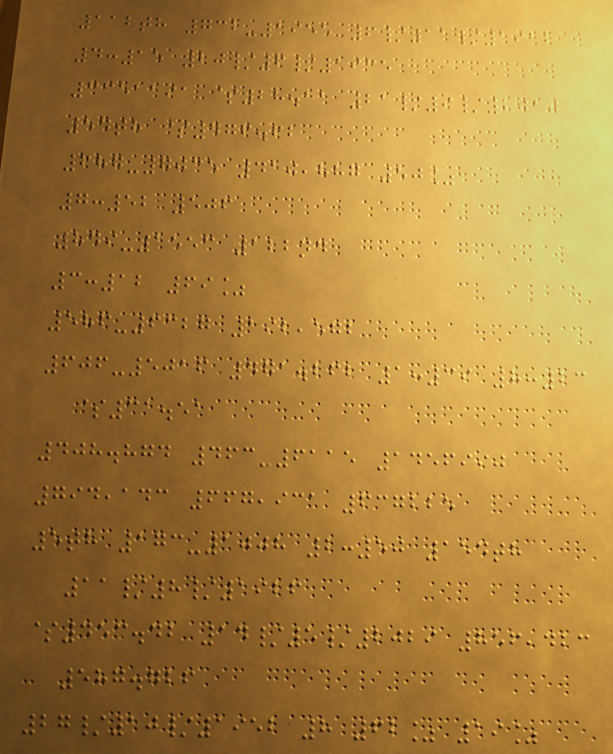112th 732-1955 6/11/1912
4:15 20/6/1935
3351191 $28.11 21/9/2010
54th $476.62
687-7035 410,887 50%
7:52 506
849-1553 122nd
3:12 69%
586-6327 192,572
606-5016 471.262 1:39 8:23
$31.51
408.874 463-6115 1456990
794,143 667,931 637225
5th 173-1008 2:50 154th
11/8/1926
$453.42 14/5/2029 856,423
587.726
27/10/1952 8 62% 19%
